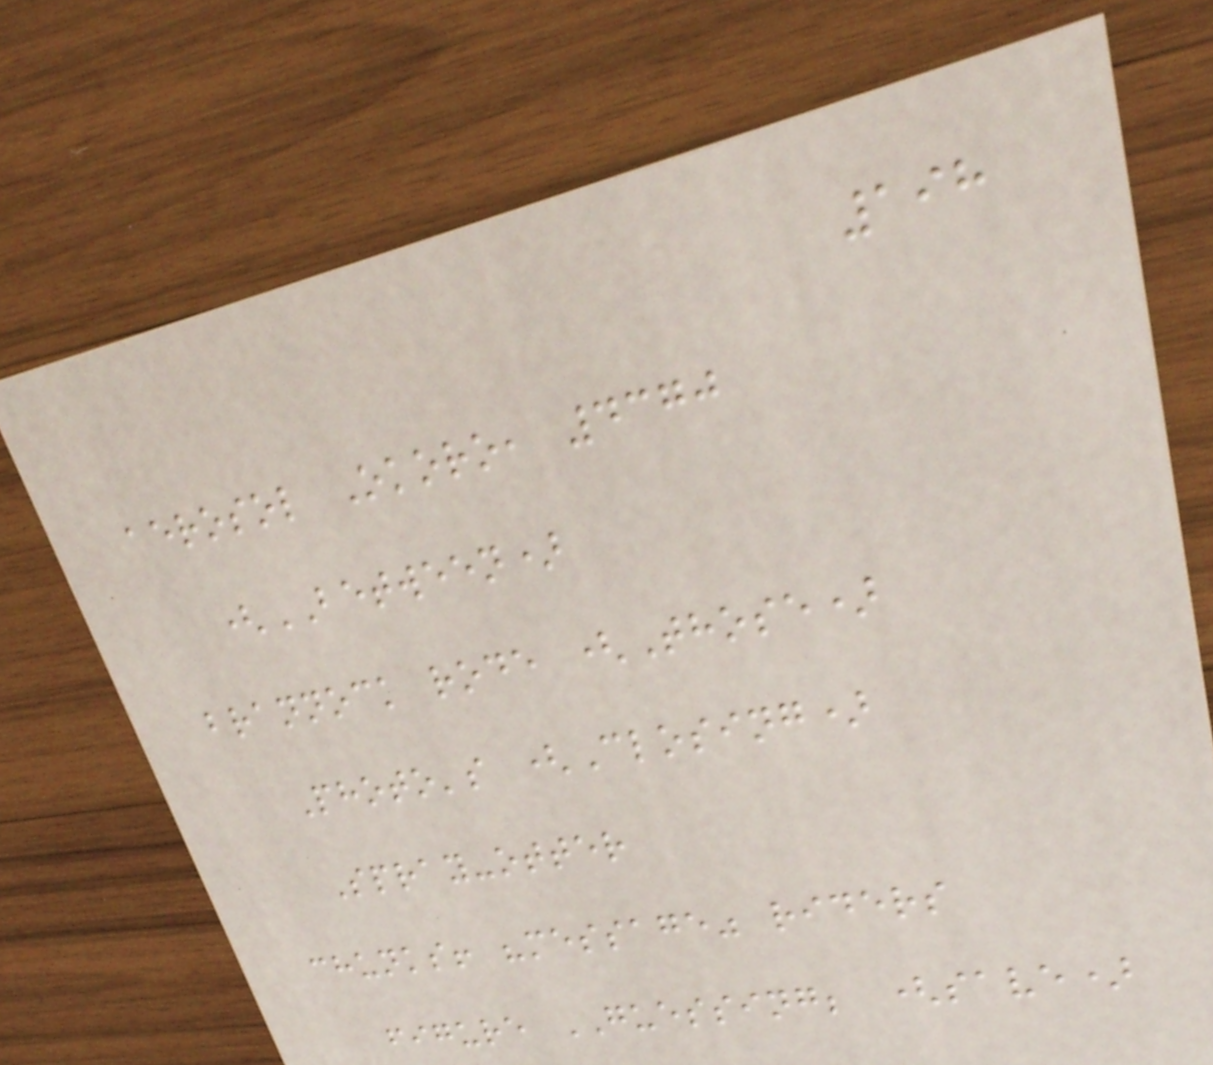198
aerosol Okoro, 4370
(BETWEEN)
brannock rode (Those)
Photo's (Closing)
Spray-otter
chunks! "message" riders
figure GUESSING; (save)
